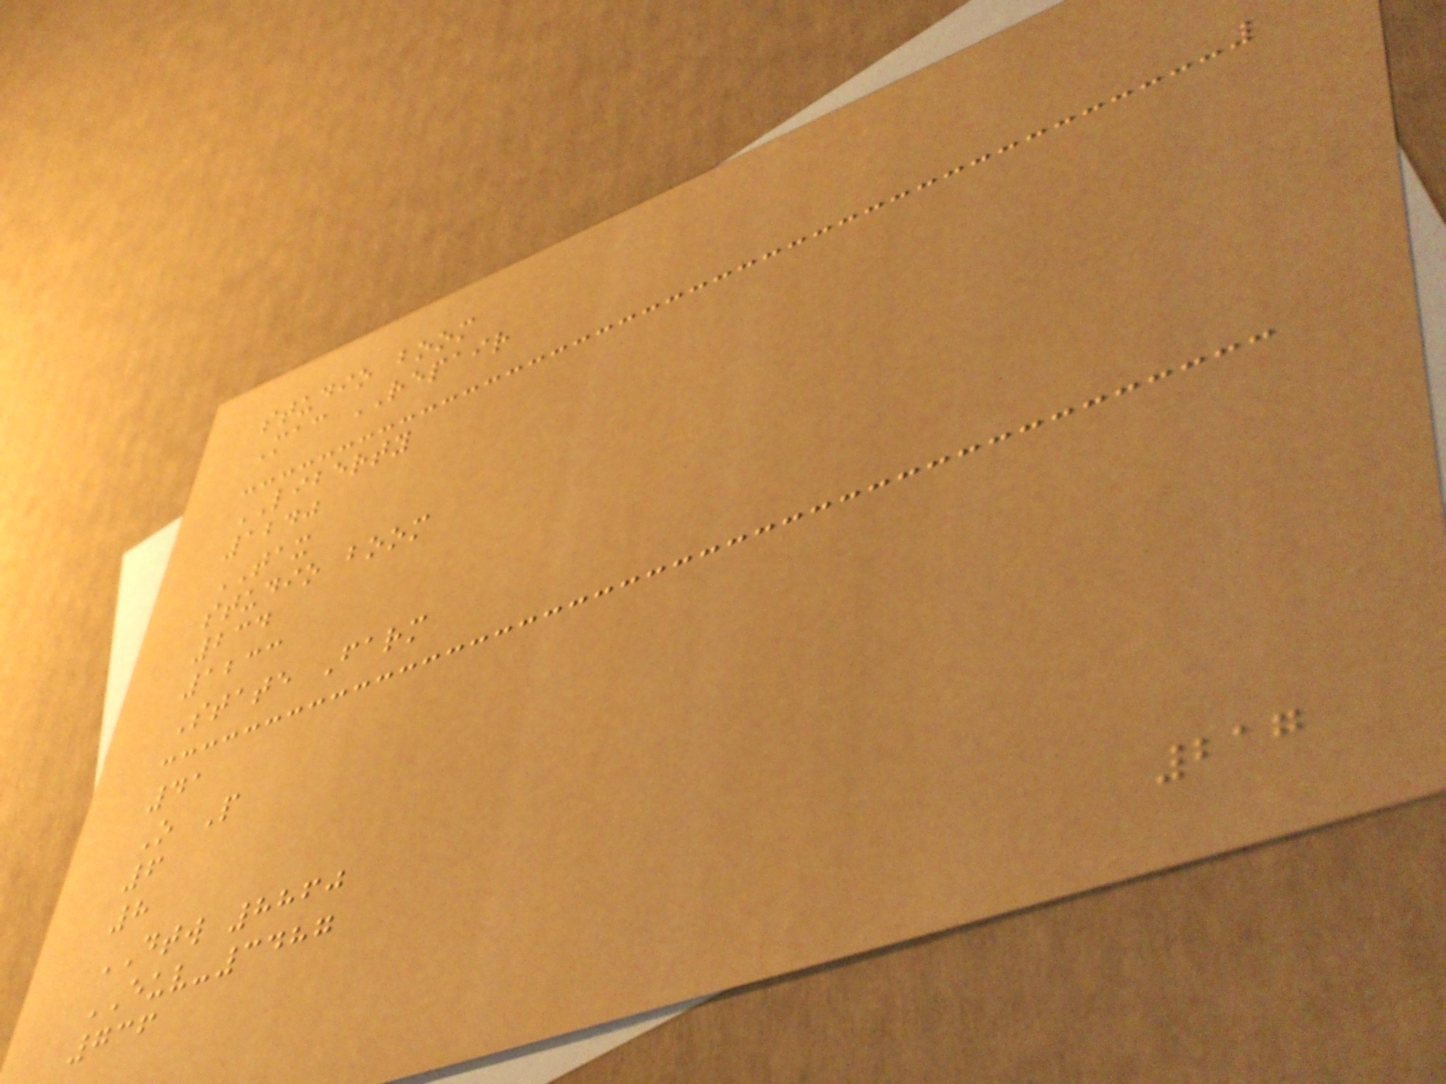studio boom
Mac REPAIR
LIBERTY
1240
TAX
studio boom
234
1233
State Farm
41
O P
6
8
DTW 8860
EUV-3487
736
217
